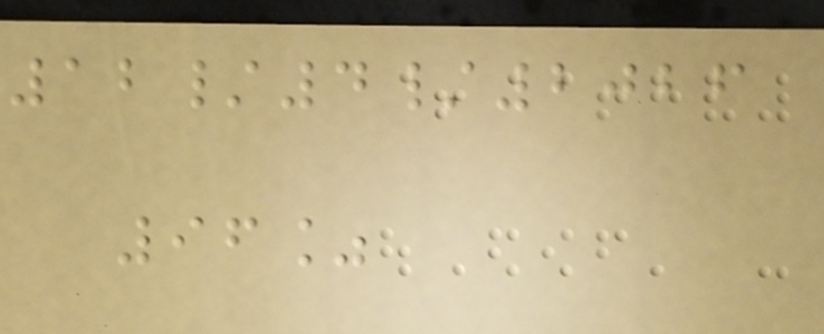12/4/2026
96%
